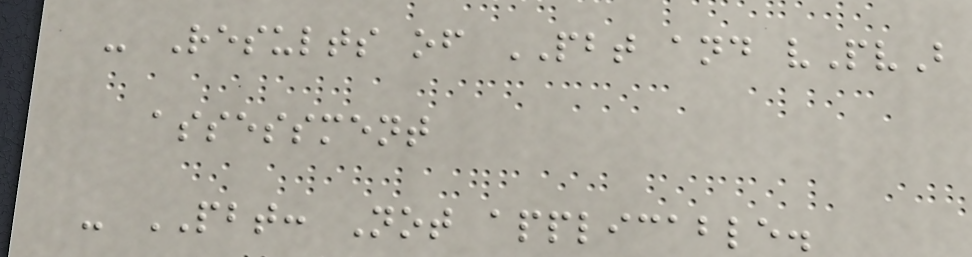- Results of PBT and vPvB
assessment
- PBT: Not applicable.
